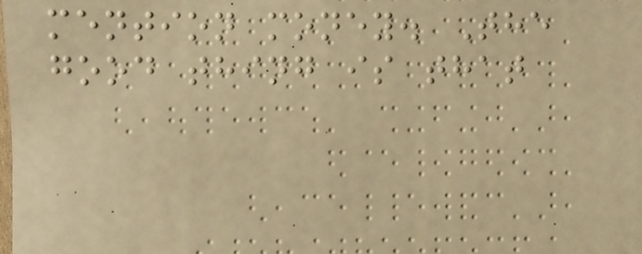mention money. The
good thing is that
